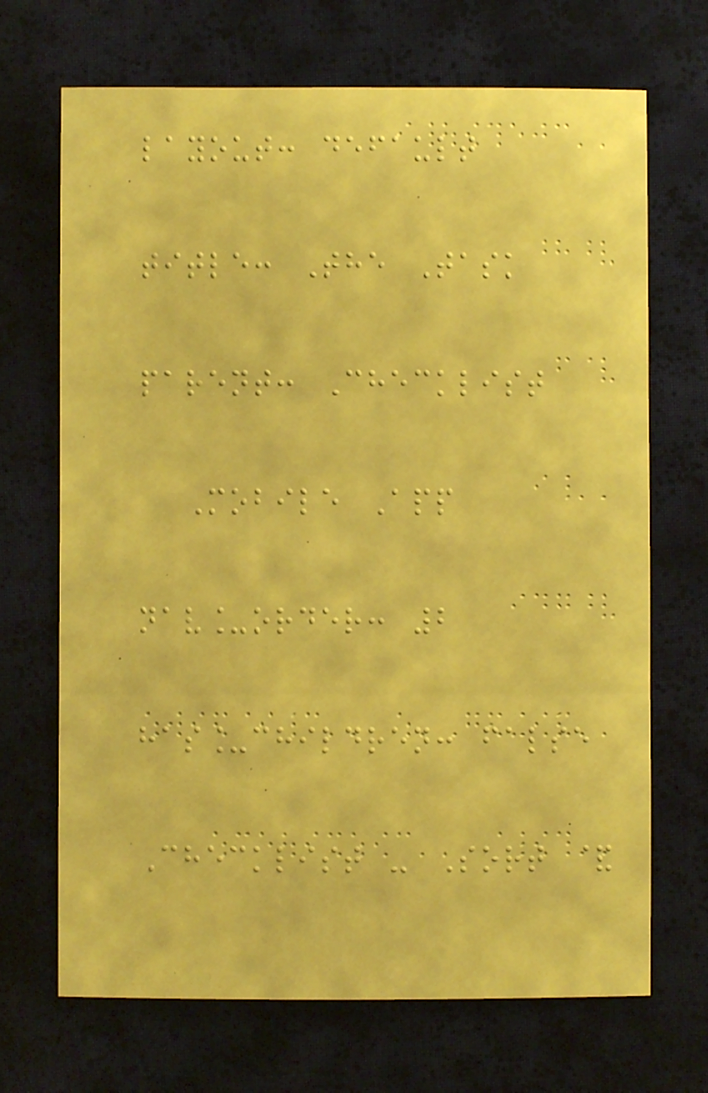layout: default
title: The Task
parent: Checklist
Mobile App
nav_order: 2
has_children: false
Checklist - Sort &
